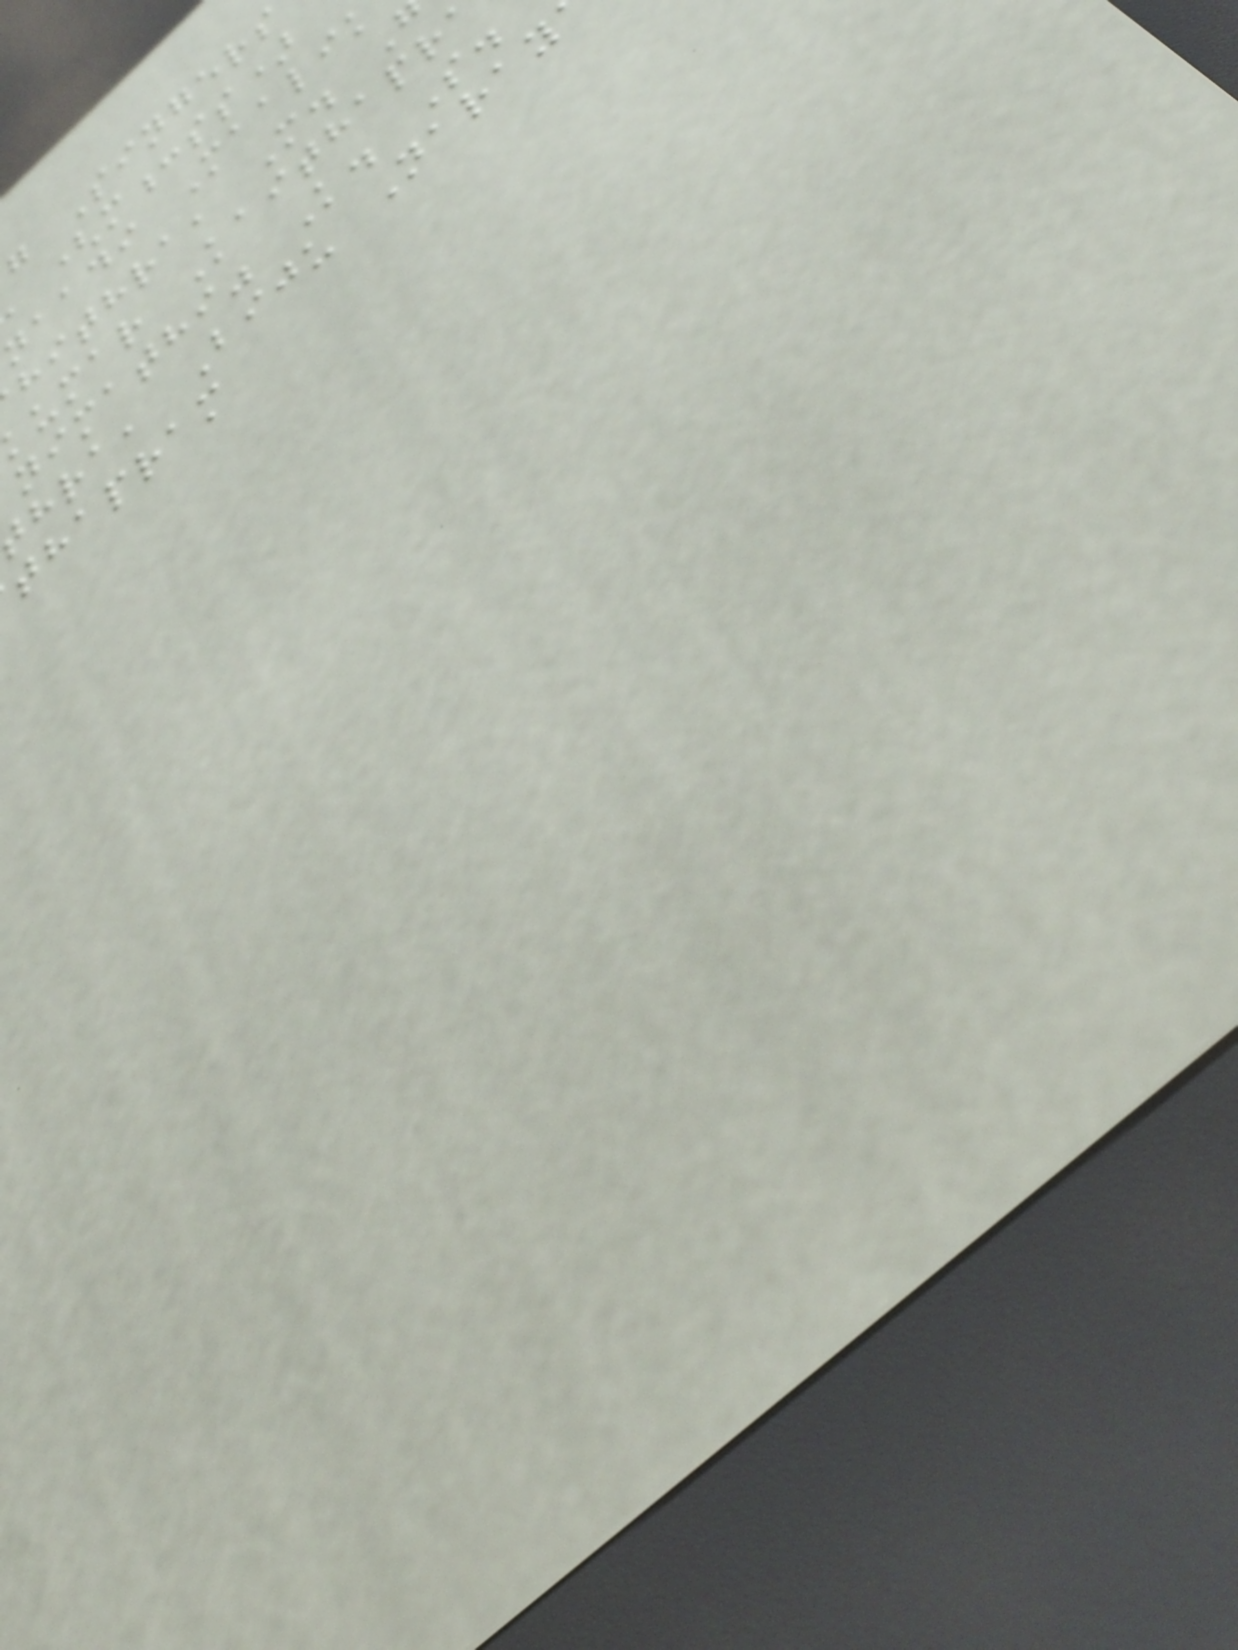g Singers
(m:ss)
naadi Maalik
hithra, M.
umar Kaithapr
nimathi" K. S.
hra, Biju Naray
thapram
